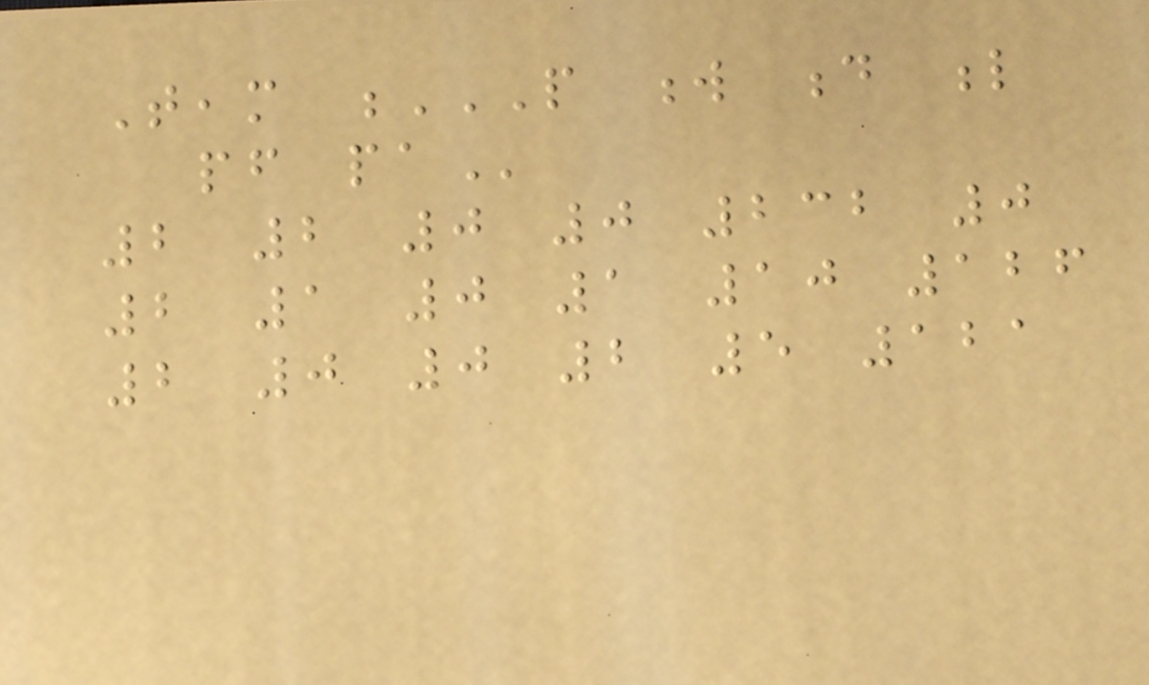Team P W D L
PF PA
2 2 0 0 232 0
2 1 0 1 10 126
2 0 0 2 5 121
